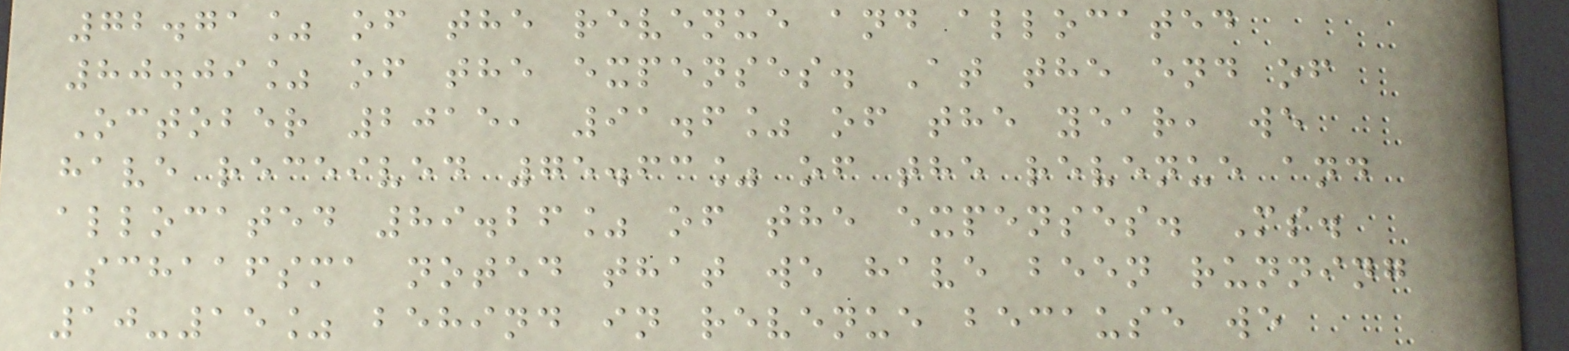72.71% of the revenue and allocated
80.09% of the expenses. At the end of
October 2015, 91.6% of the year, we
have received 75.63% of the revenue and
allocated 89.26% of the expenses. Ms.
Schaafsma noted that we have been running
10-15% behind in revenue because we
